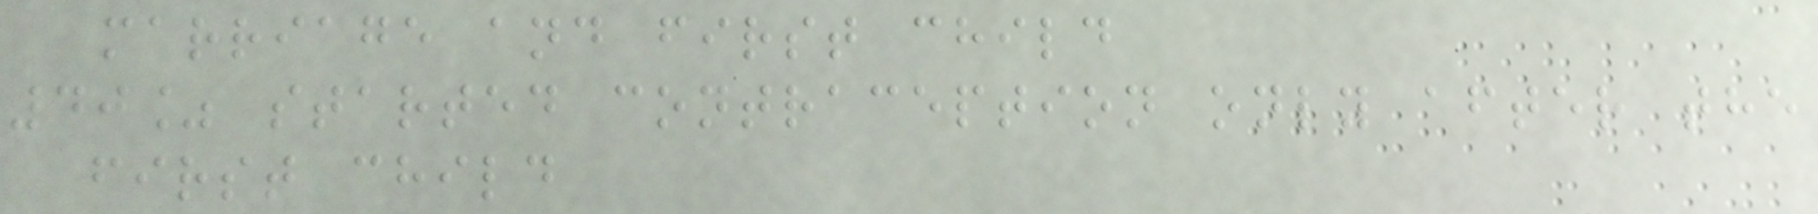marriage and first child
40% started contraception only after the
first child
